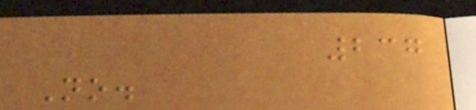237
No.
